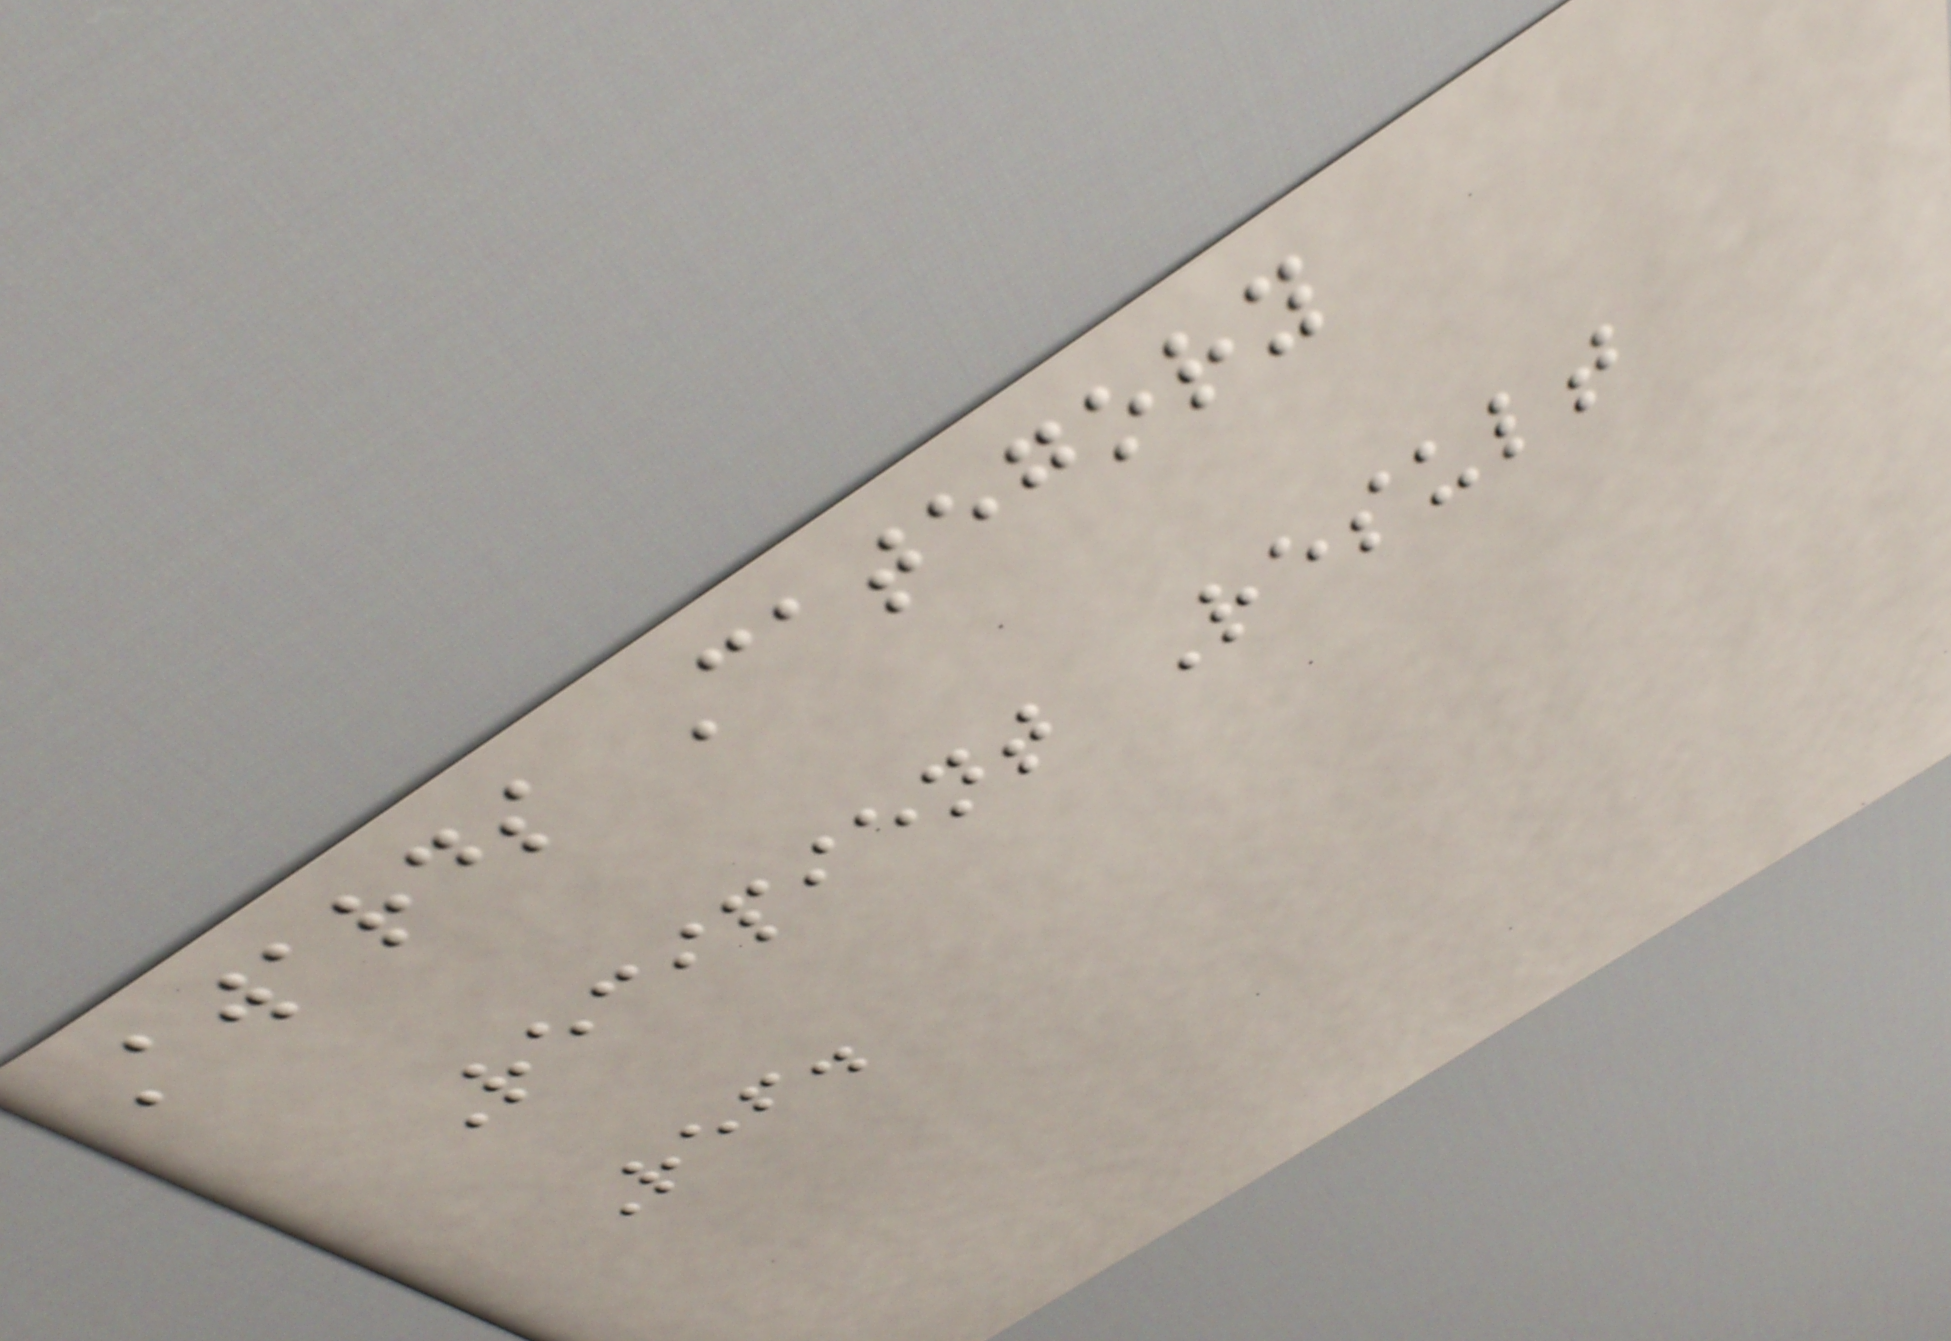Awards Category
Recipient Result
Ref.
